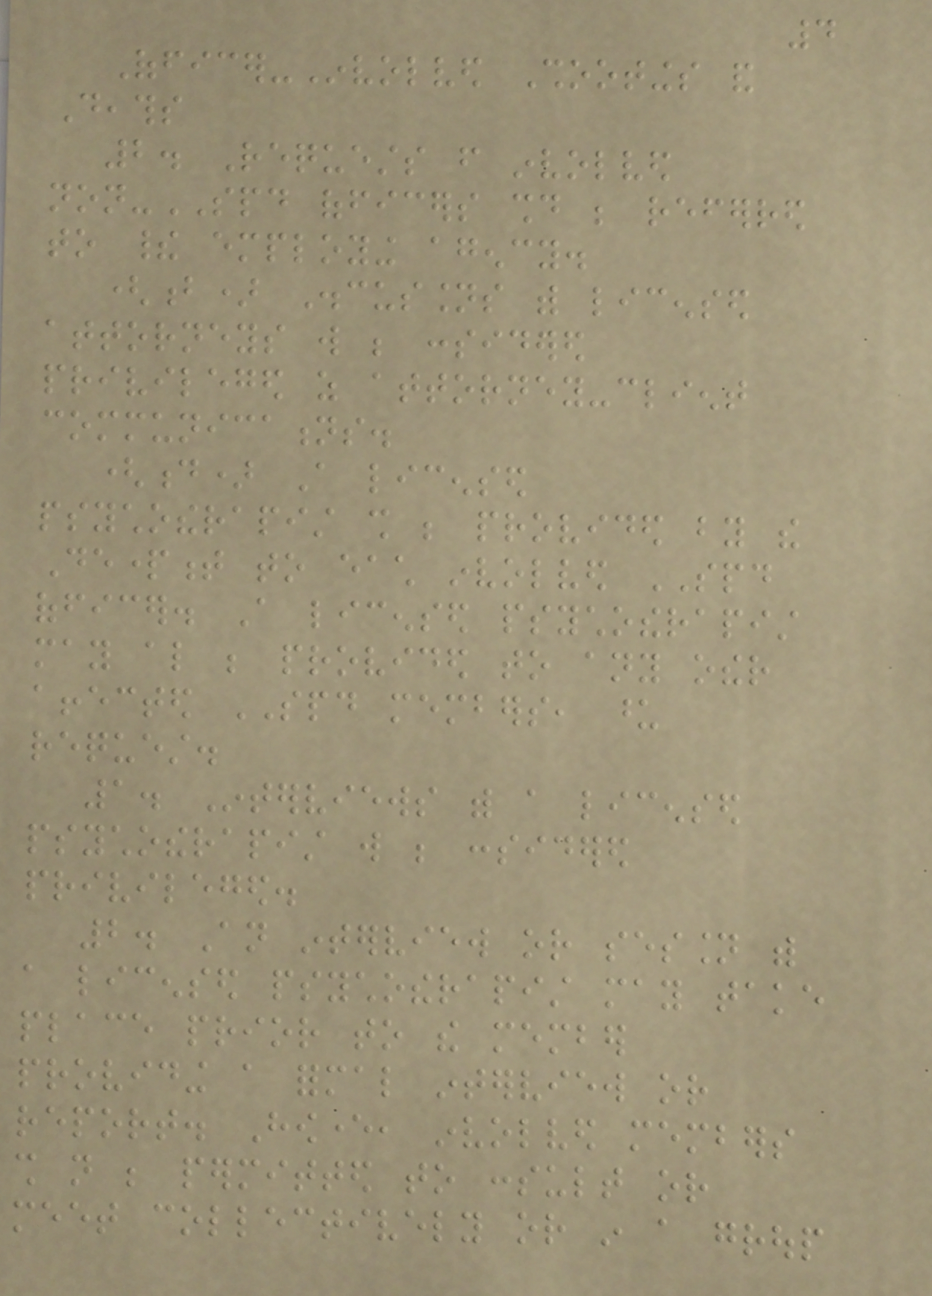4
Officer-Involved Shootings and
Deaths
2. Requests from involved
non-SPD officers should be referred
to their employing agency.
(b) Discussions with licensed
attorneys will be considered
privileged as attorney-client
communications.
(d) A licensed
psychotherapist shall be provided by the
Department to each involved SPD
officer. A licensed psychotherapist
may also be provided to any other
affected SPD members, upon
request.
1. Interviews with a licensed
psychotherapist will be considered
privileged.
2. An interview or session with
a licensed psychotherapist may take
place prior to the member
providing a formal interview or
report. However, involved members
shall not be permitted to consult or
meet collectively or in a group
